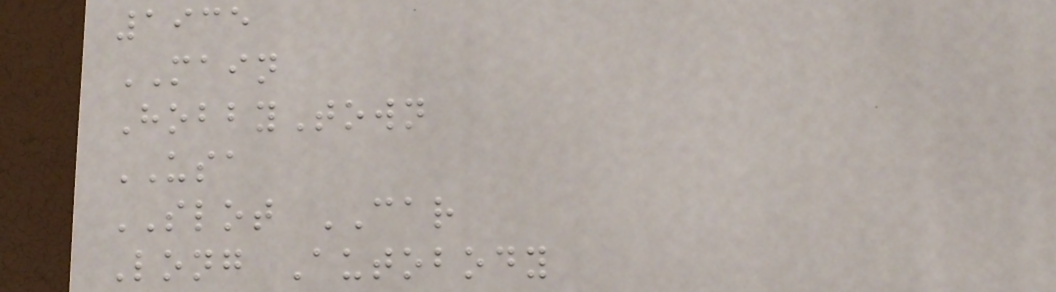1935
MAIN
HobbyTown
USA
SLOT CAR
Long Autobody
